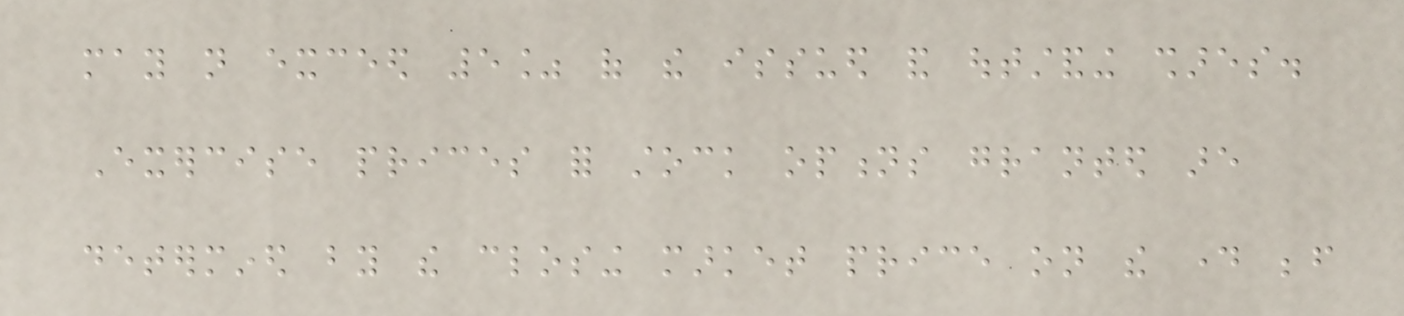may not exceed 5% of the issued and outstanding shares.
Exercise prices for stock options granted are
determined by the closing market price on the day before
